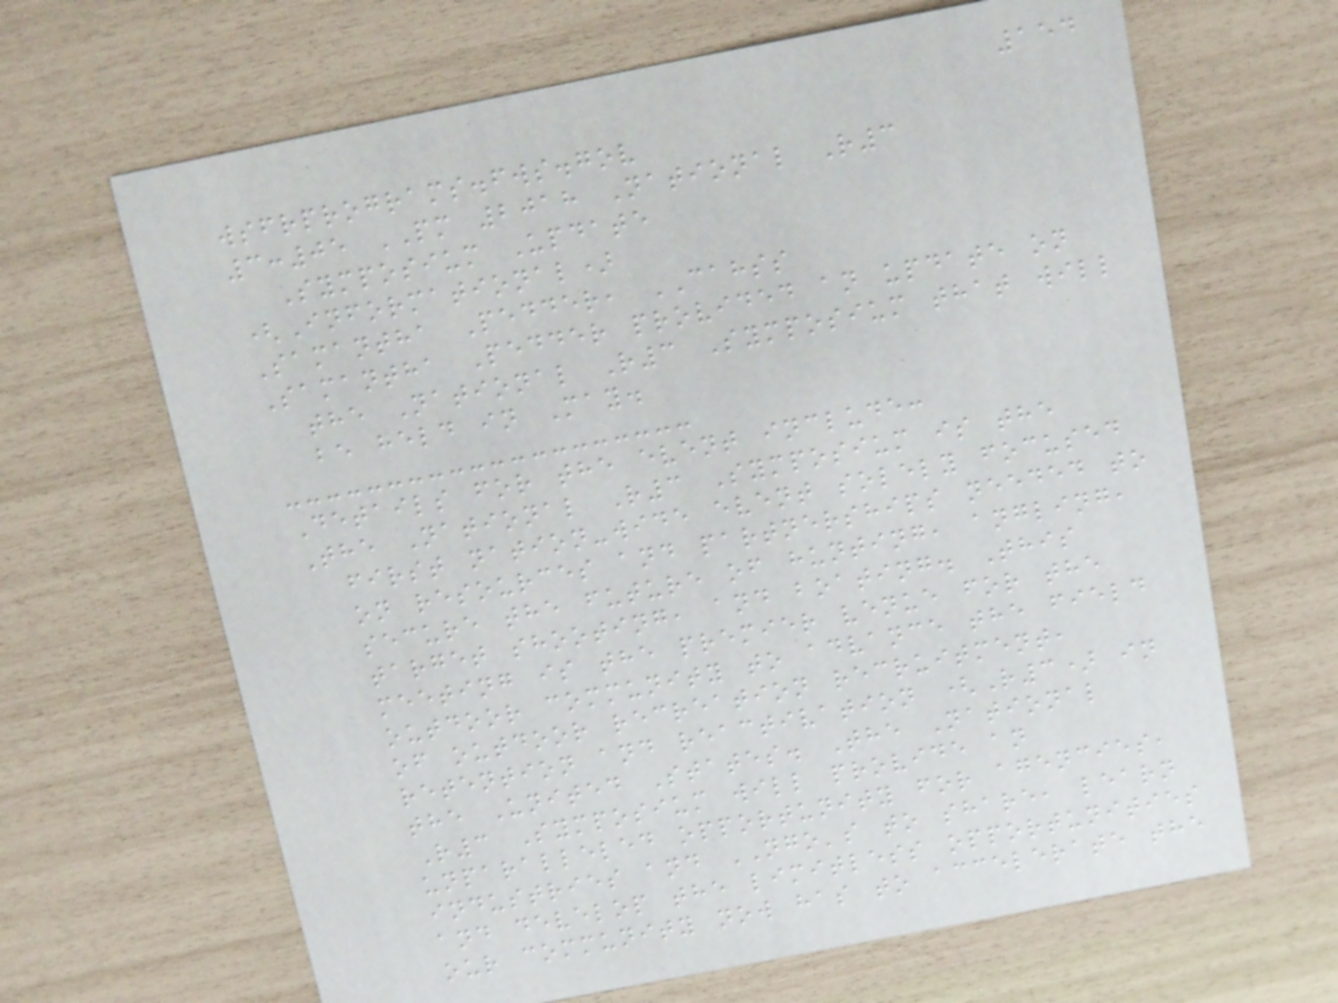154
wsfrprograms.fws.gov
3:05 PM 2018 National R3
Symposium Update
(Informational)
Samantha Pedder, CAHSS
Samantha Pedder provided an update on
the National R3 Symposium that will
be held in May.
Details for the event include:
The National R3 Symposium is the
first nation-wide event solely focused
on resources and partnerships needed to
secure the future of hunting, angling,
target shooting, and boating. This
meeting is the premier venue for the
outdoor community to advance the field
of outdoor recreation recruitment,
retention and reactivation (R3) in
the United States. The National
R3 Symposium will provide an
unparalleled opportunity for agencies,
industries and NGO's to share, learn
and develop the limitless opportunities
our community now has to accelerate the
